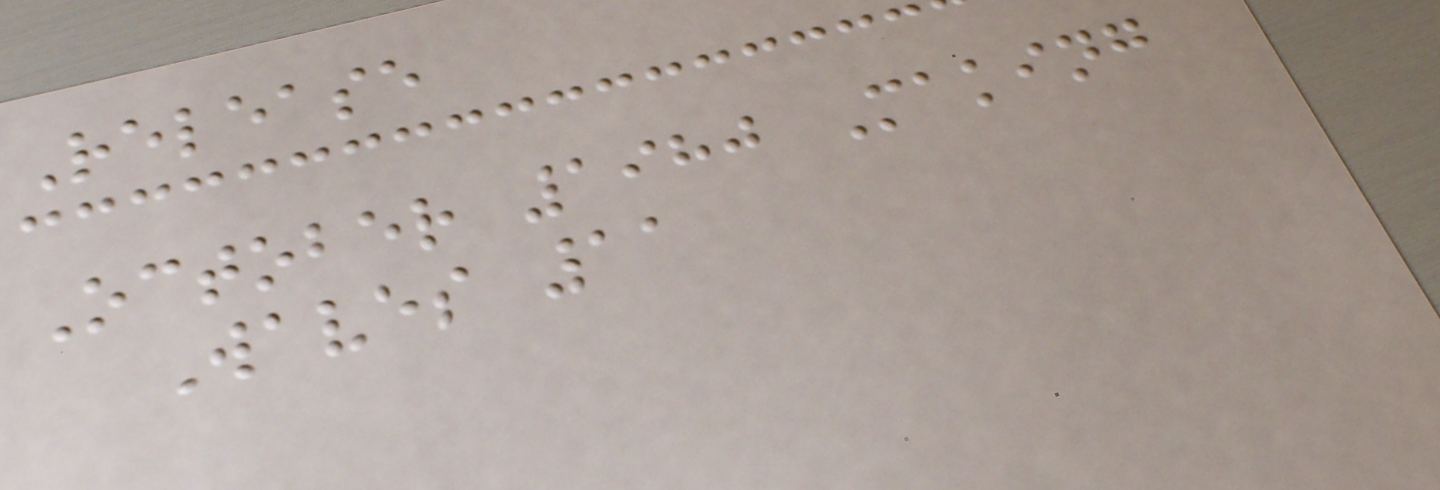Release
October 1980 Making
Waves 11
